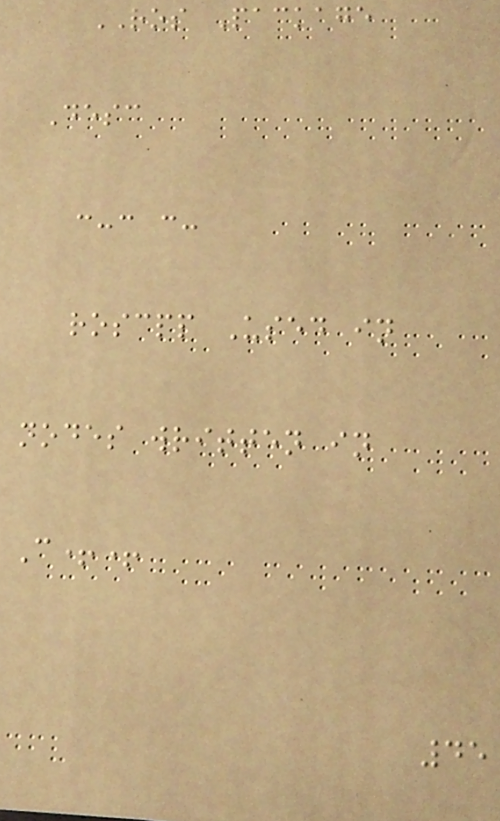ROS Package
Desc
:-: :-
roscpp Used in
nodes written in
C++
45
